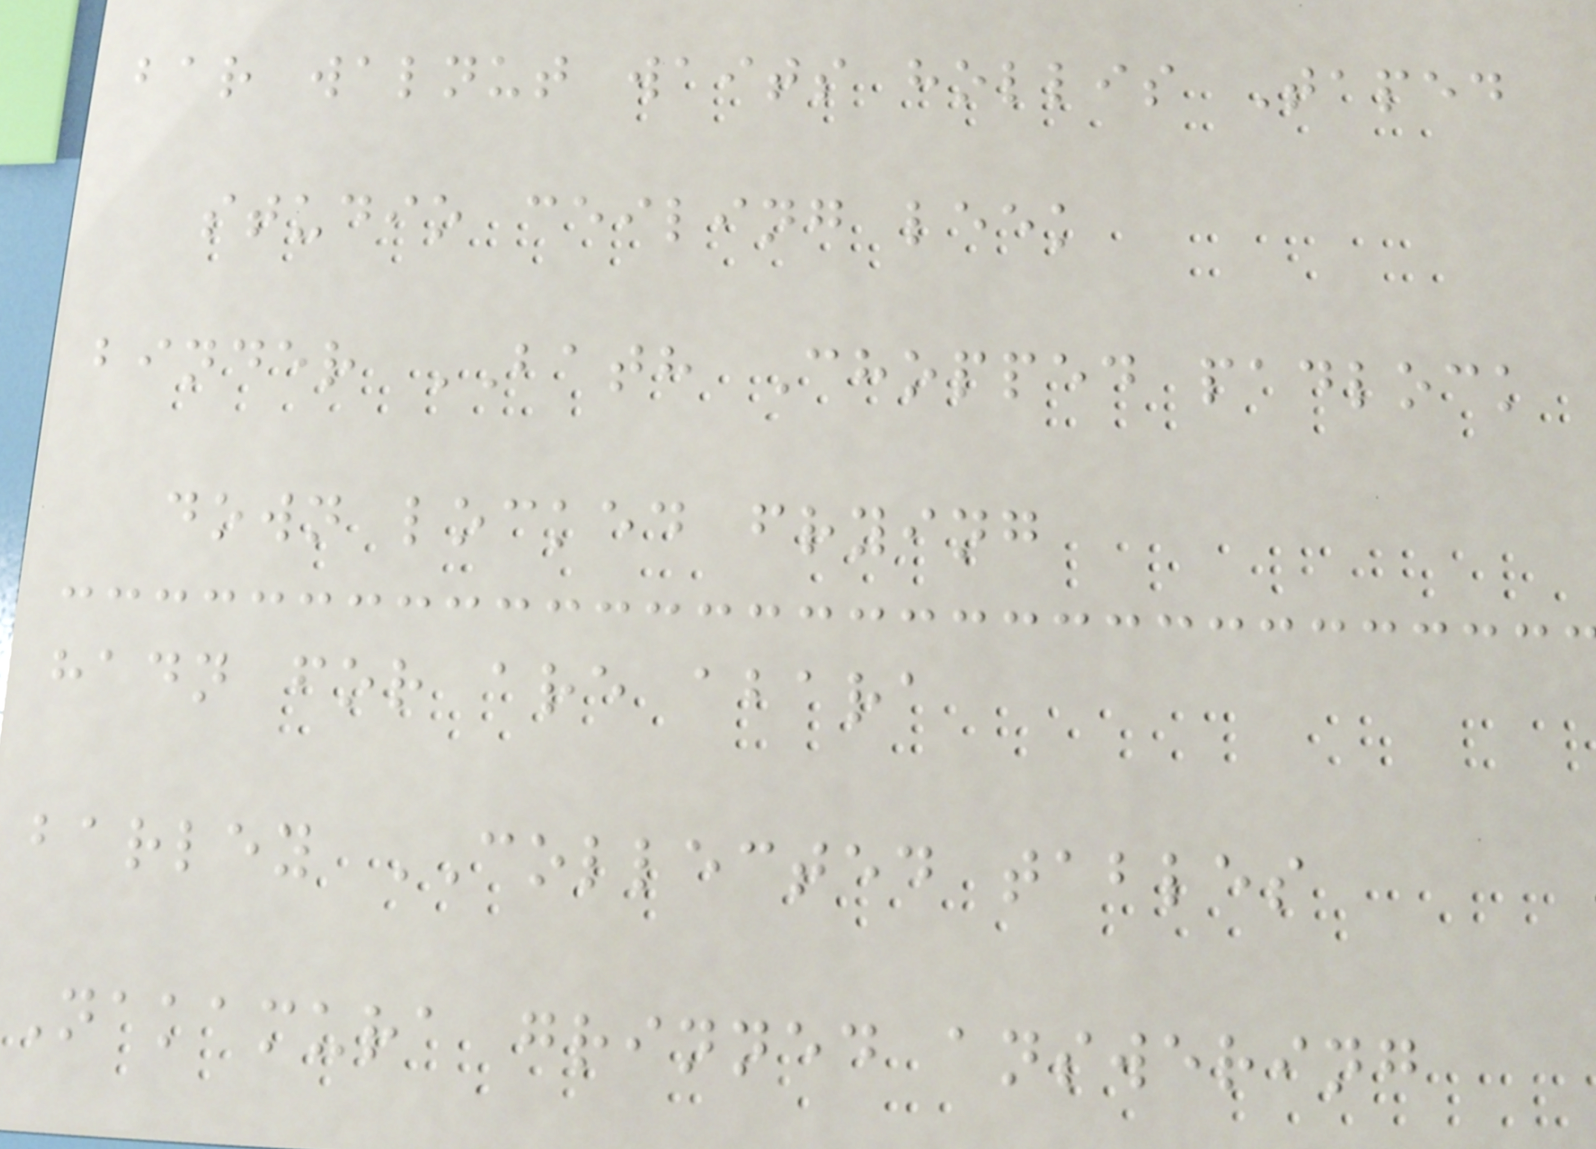bar walnut waits hollis Taped
studio ceiling leek
binder BATH Chopped padlock
down locked frying
hadn for are abara
barley COLLECTED tables
Nakamura grinned answering
